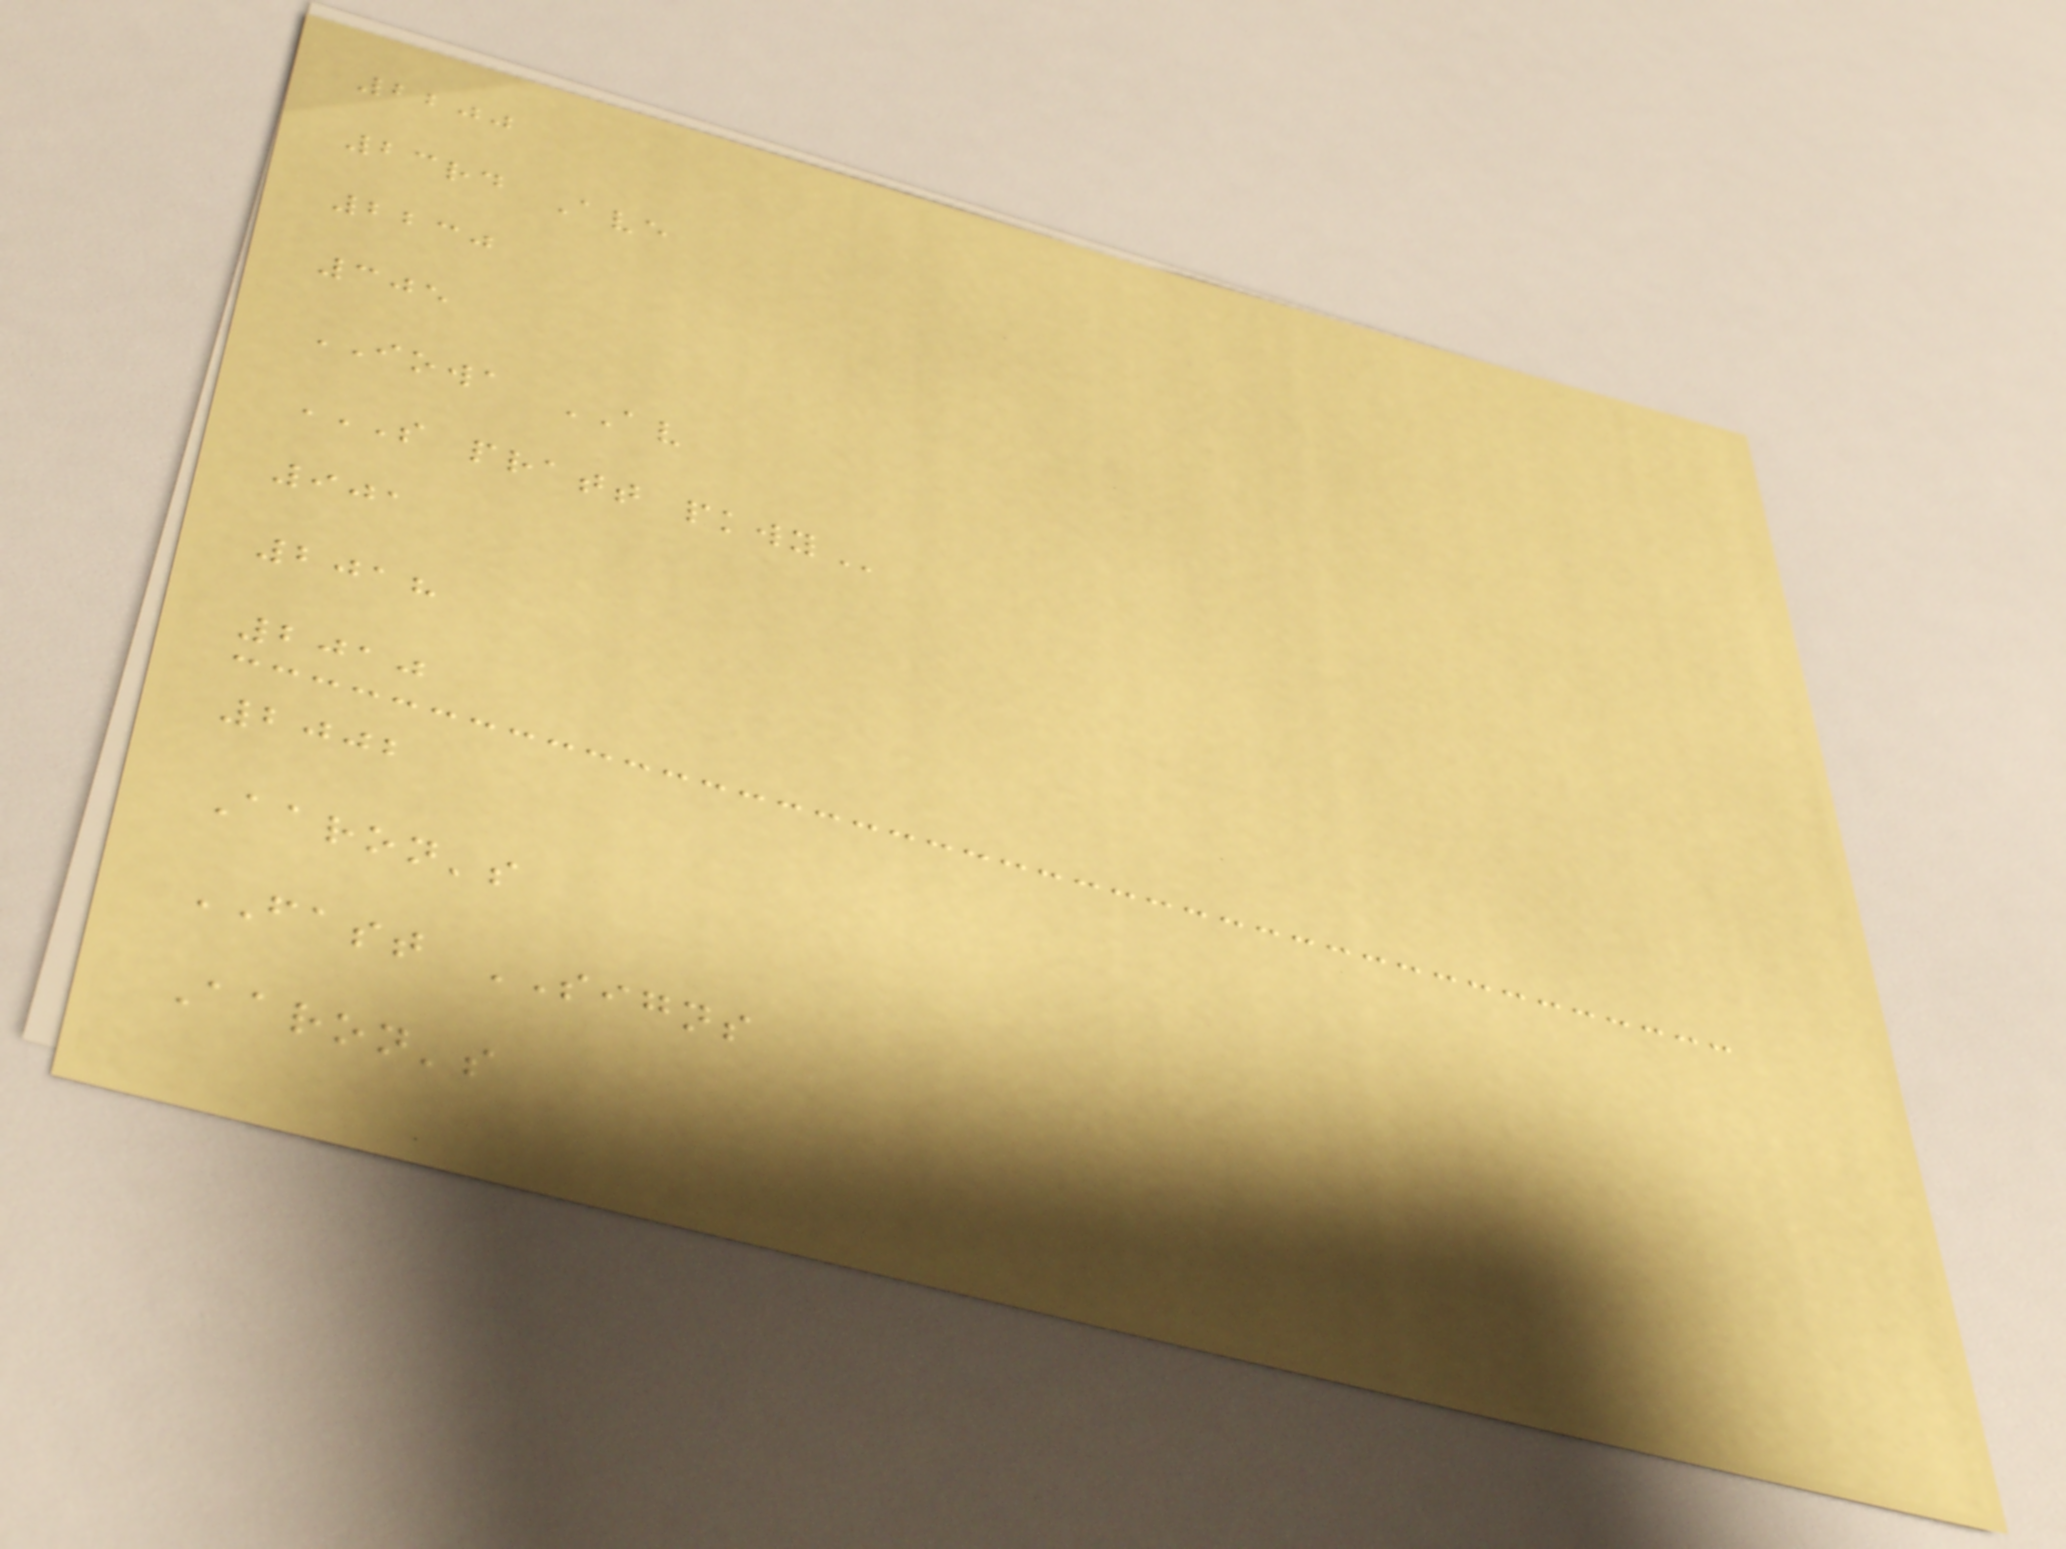2200
23rd Ave
2230
305
IOWA AV
S PRATT PKWY
901
2018
2010
2002
Aaron's
FAST SIGNS
Aaron's
